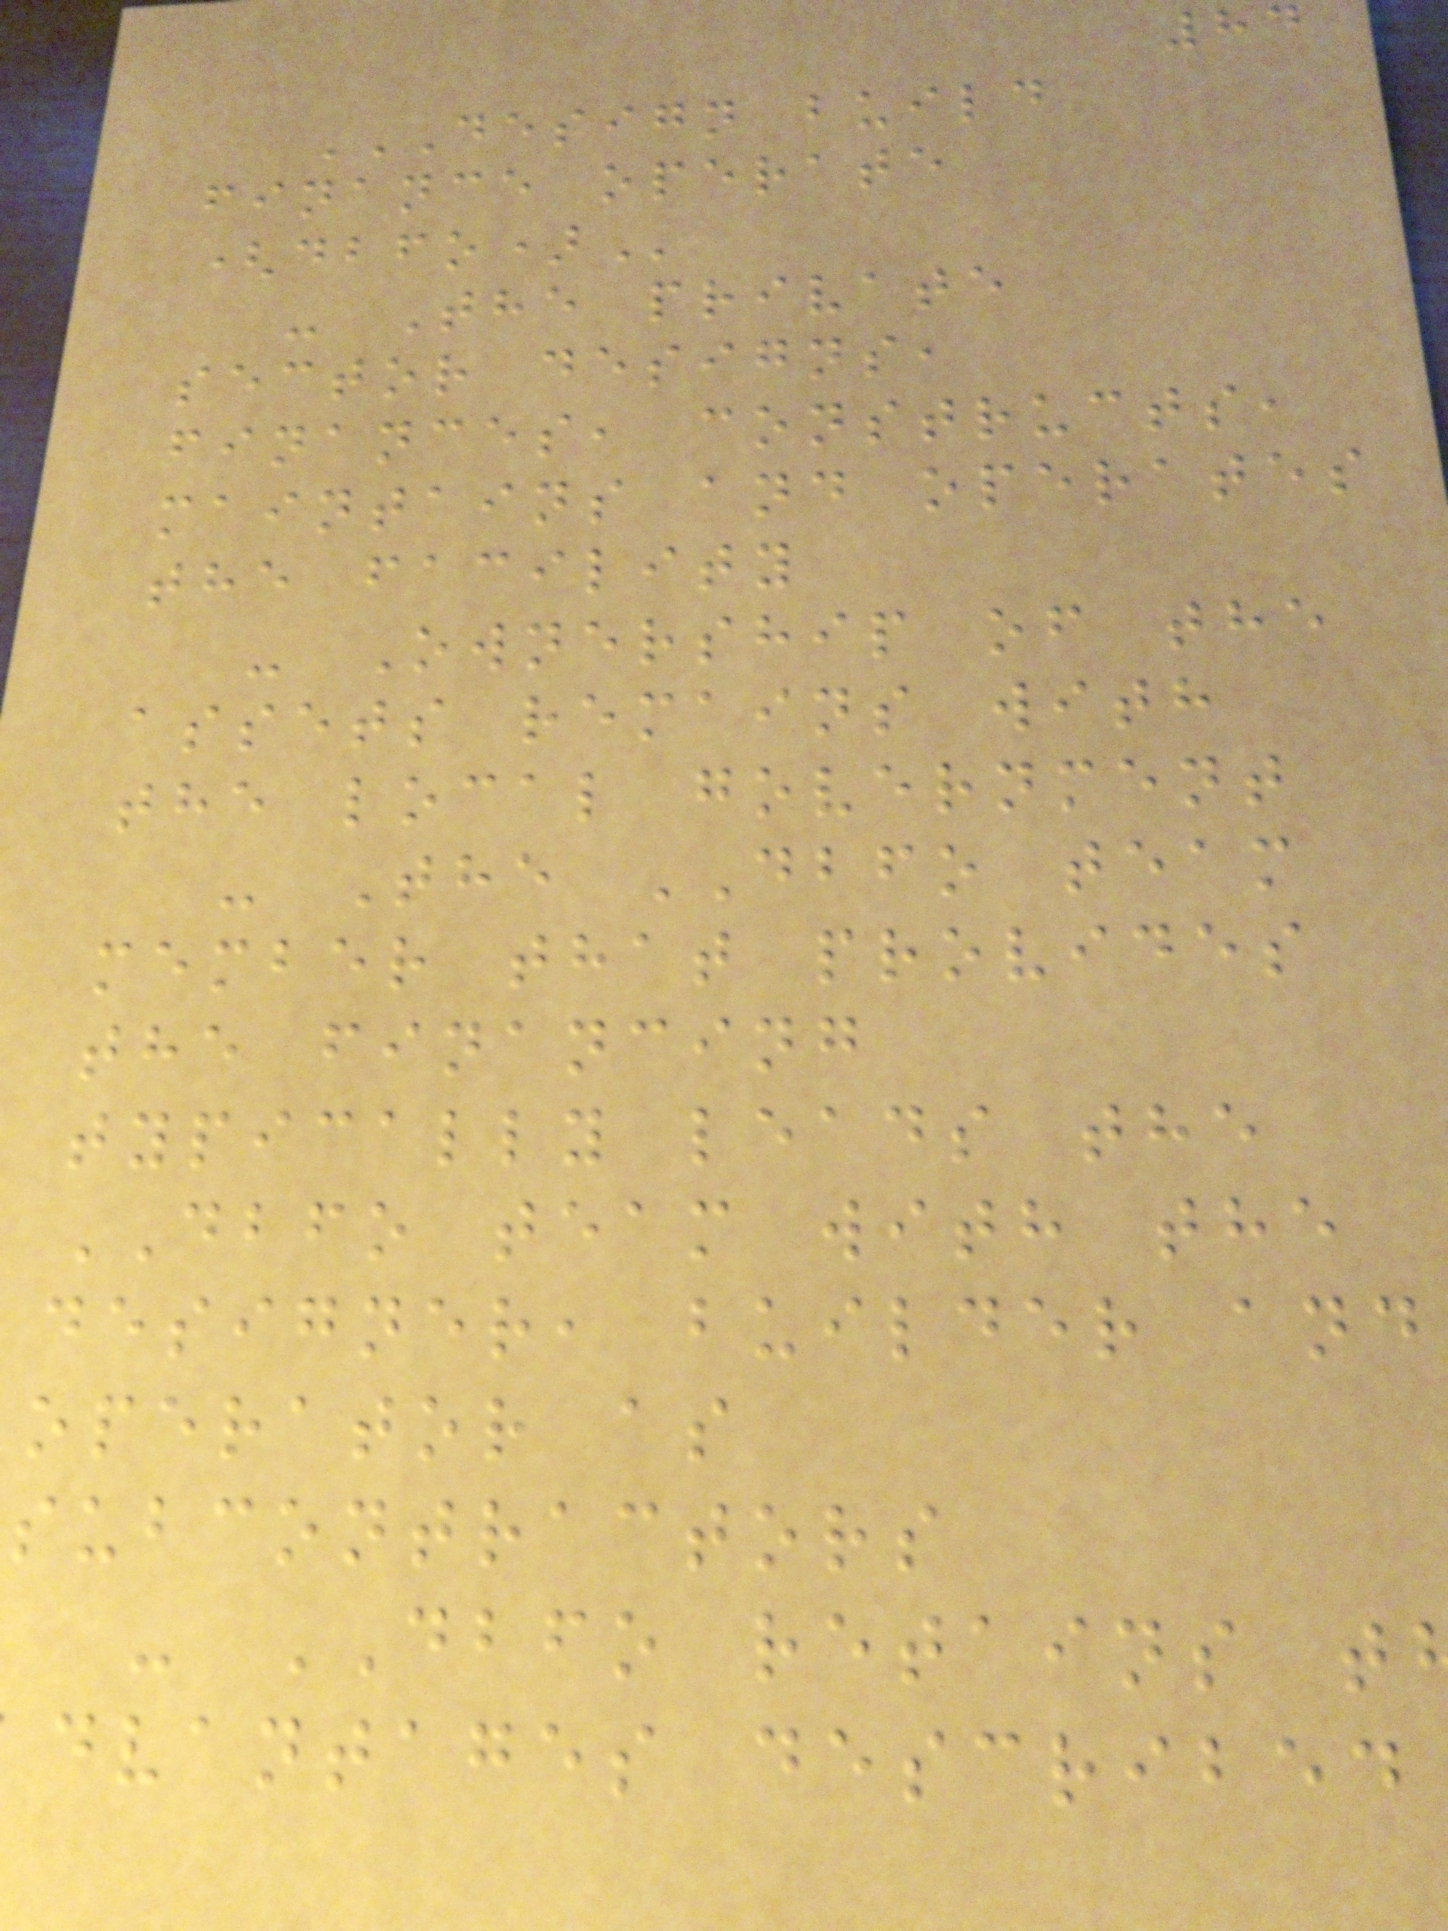84
DESIGN BUILD
finance operate
- The private
sector designs,
finances, constructs,
maintains and operates
the facility
- Ownership of the
assets remains with
the local government
- The DBFO team
member that provides
the financing
typically leads the
DBFO team with the
designer, builder and
operator as
subcontractors
- DBFO retains t
dvantages described
